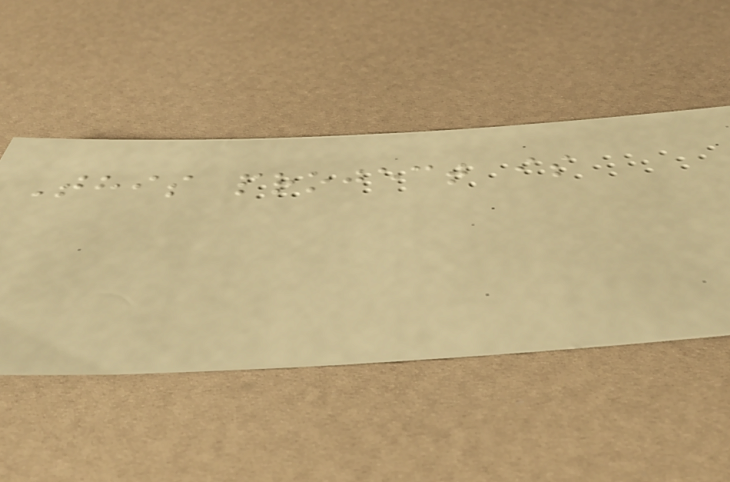This project is
